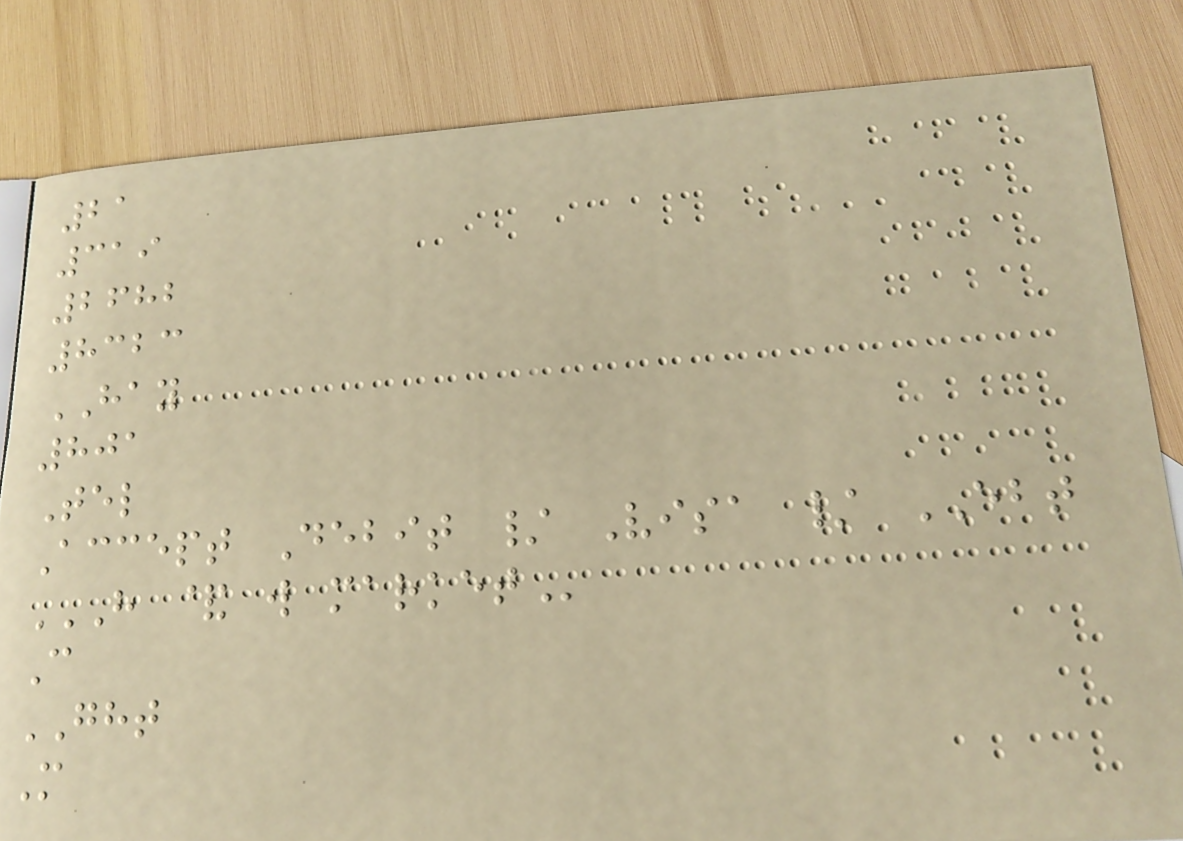21
319
2682
8323
HAY
801
Tel
Accept Debit / Visa / EBT
H & W MARKET
C
GHT
M
